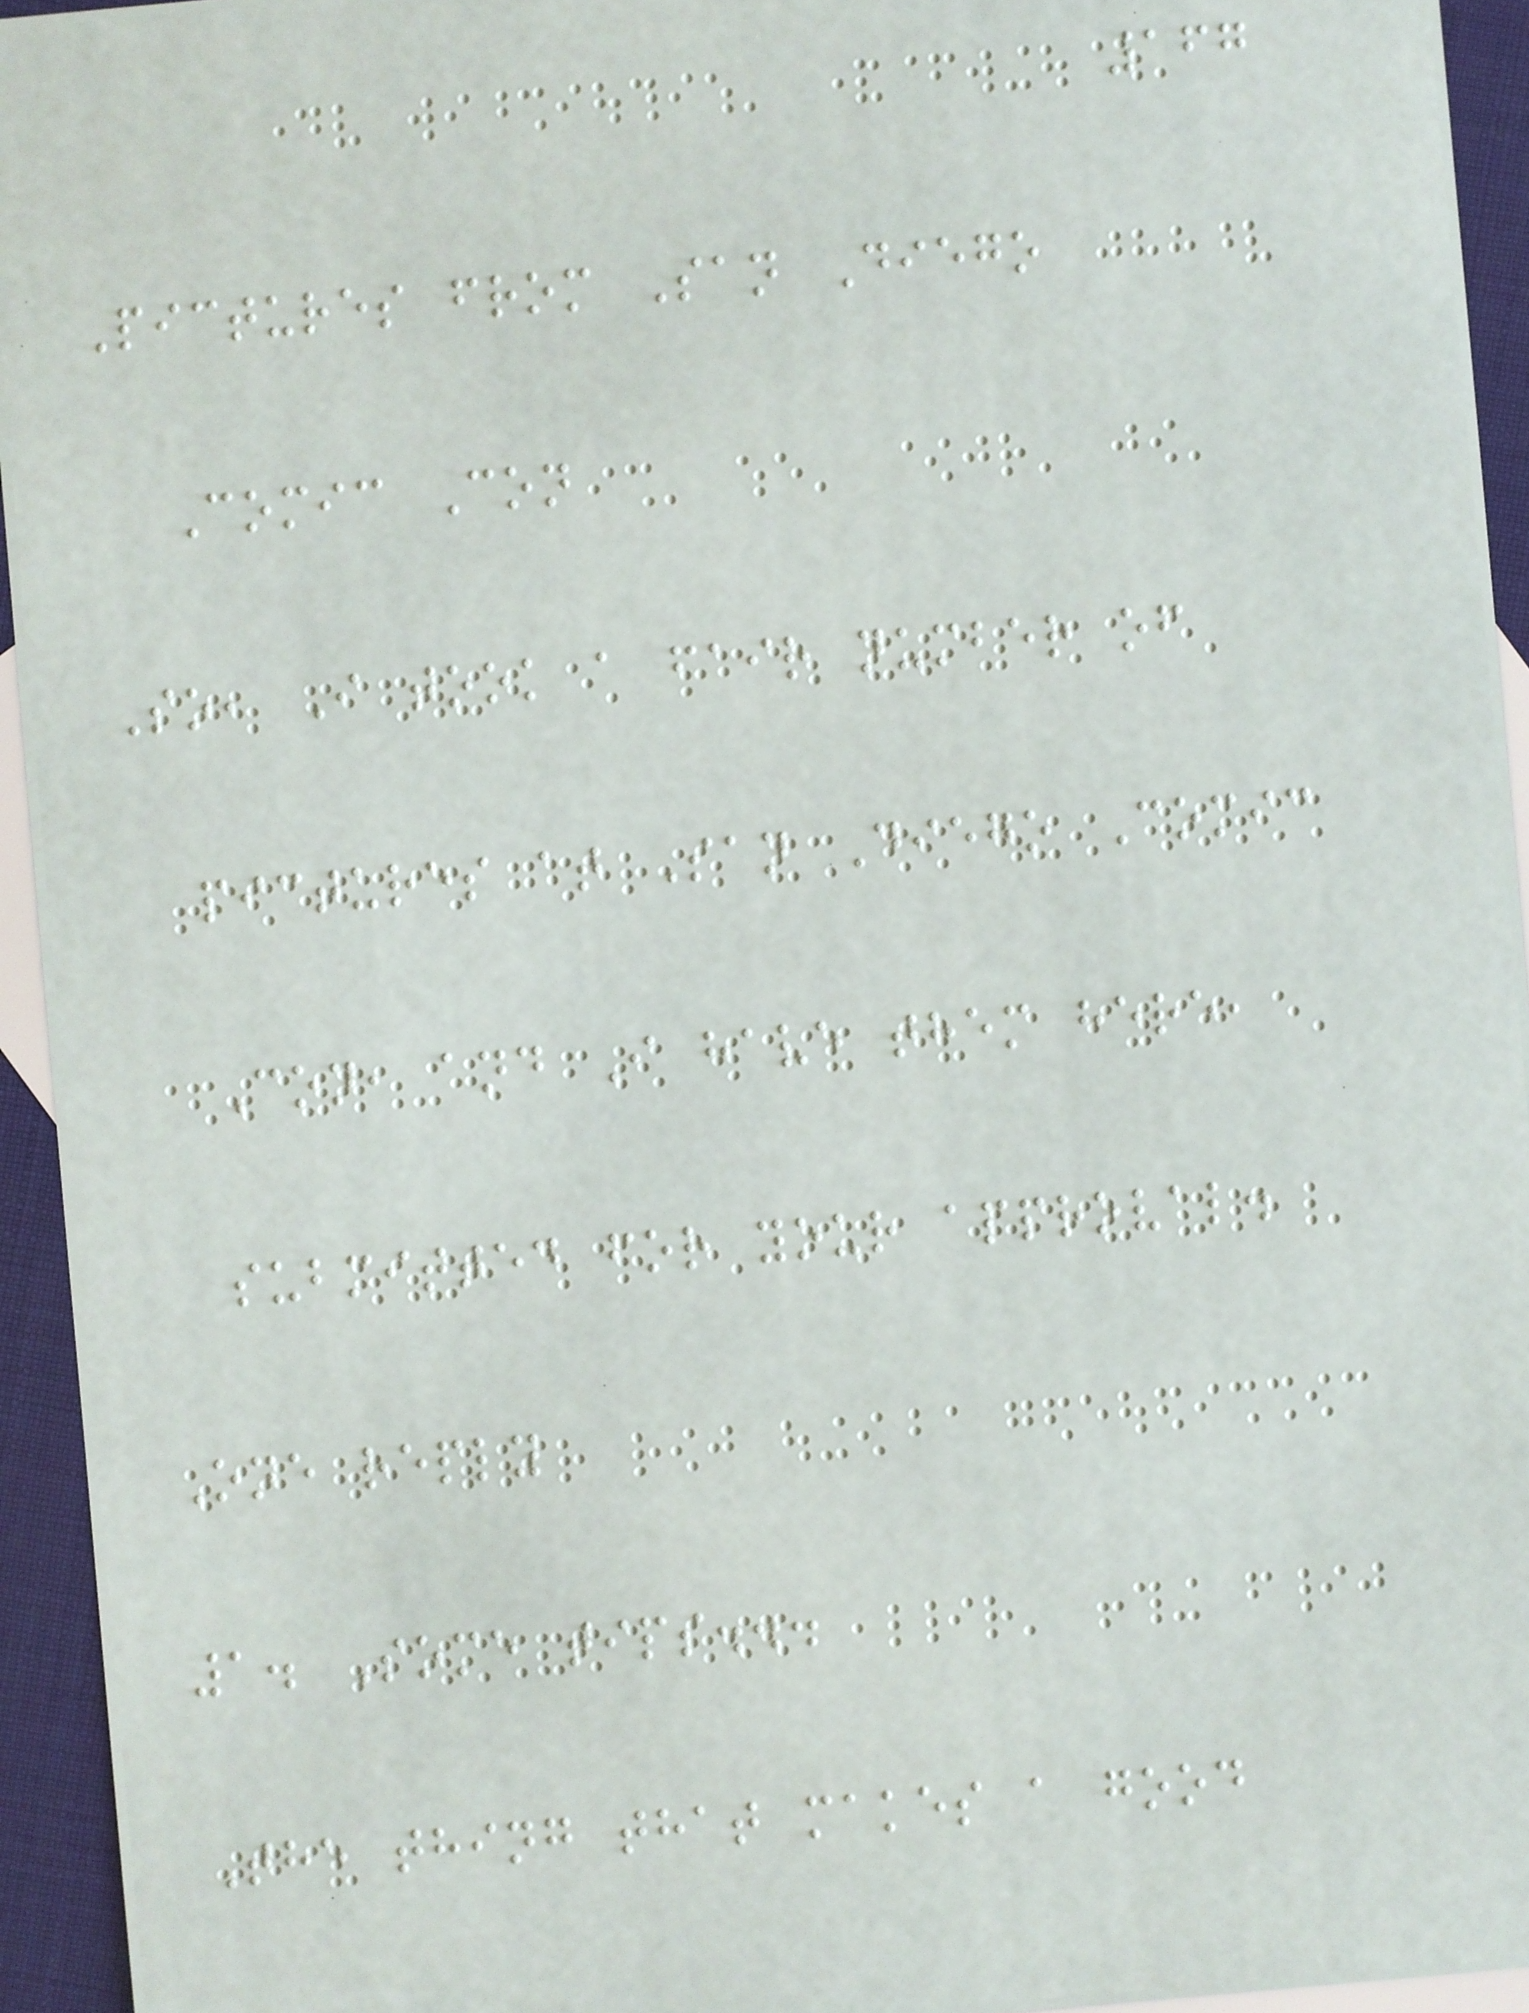167
Pictures from San Diego
Comic Con
So, I took a fair number of
pictures at San Diego Comic
Con, and I have them here,
submitted for your approval.
One reply
1. Some tips...
The thing that makes a good
